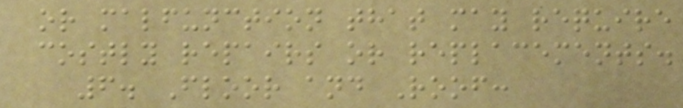or malfunction that may require
costly repairs or replacements.
6. Floor and Roof:
